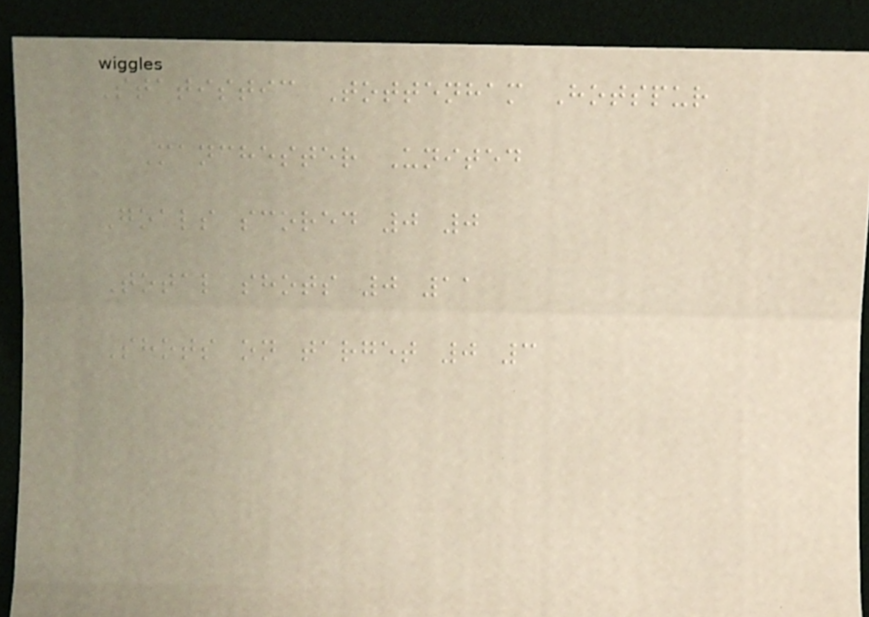Statistic Tottenham Hotspur
Manchester United
Goals scored 0 0
Total shots 0 11
Shots on target 0 3
